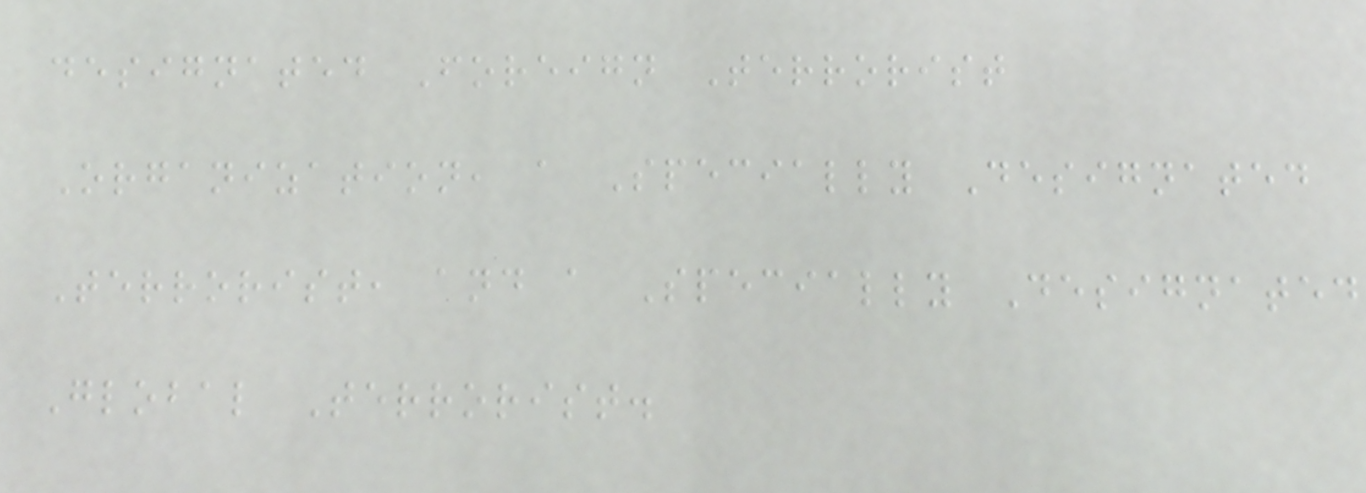designated Foreign Terrorist
Organization, a Specially Designated
Terrorist, and a Specially Designated
Global Terrorist.
